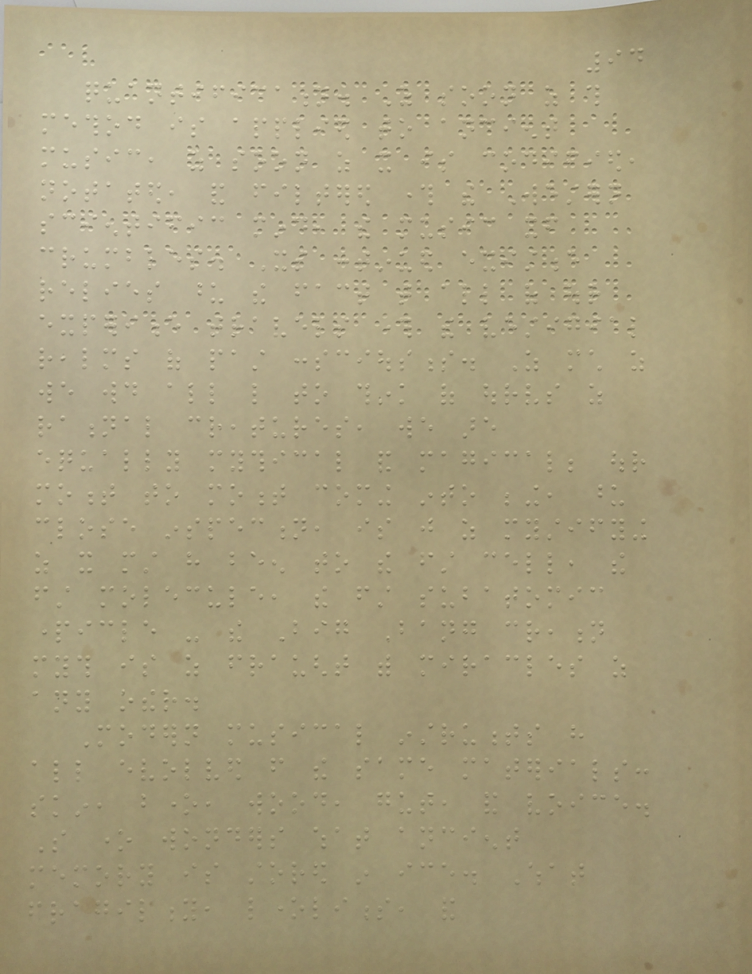94
quantification. As soon as this
method is applied to ancient
music, as soon as it is codified,
notated, and filtered through the Western
scientific mind, the music itself
crumbles. Its continued existence
relies upon the fact that all of our
experience travels through the vestigial
realms of past consciousness. As much as
we would all like to think of ourselves as
rational creatures, we are
equally mythical and magical; our
moment to moment coming into being, upon
close inspection, is just as mystifying
as it must have been to the first cell, the
first molecule, the first subatomic
particle - the Big Bang creation
myth is as fraught with miracles as
any other.
Modern musical instruments have
all evolved from the same materials:
skin, bone, wood, gut, and voice.
So one wonders what ancient
memory is stored in ice. What
fragility, loneliness, and
